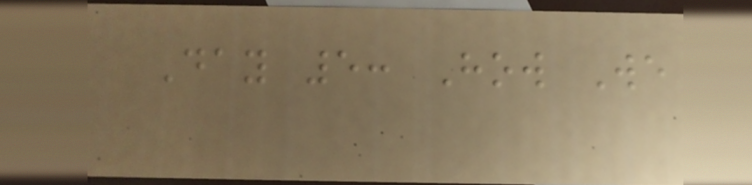Day 5: How We
